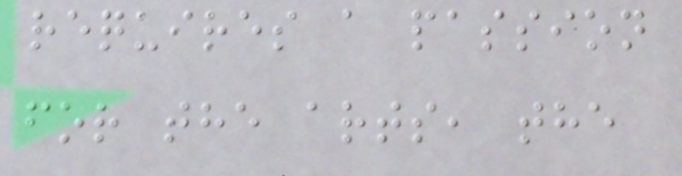requires a passion
for the arts, the
